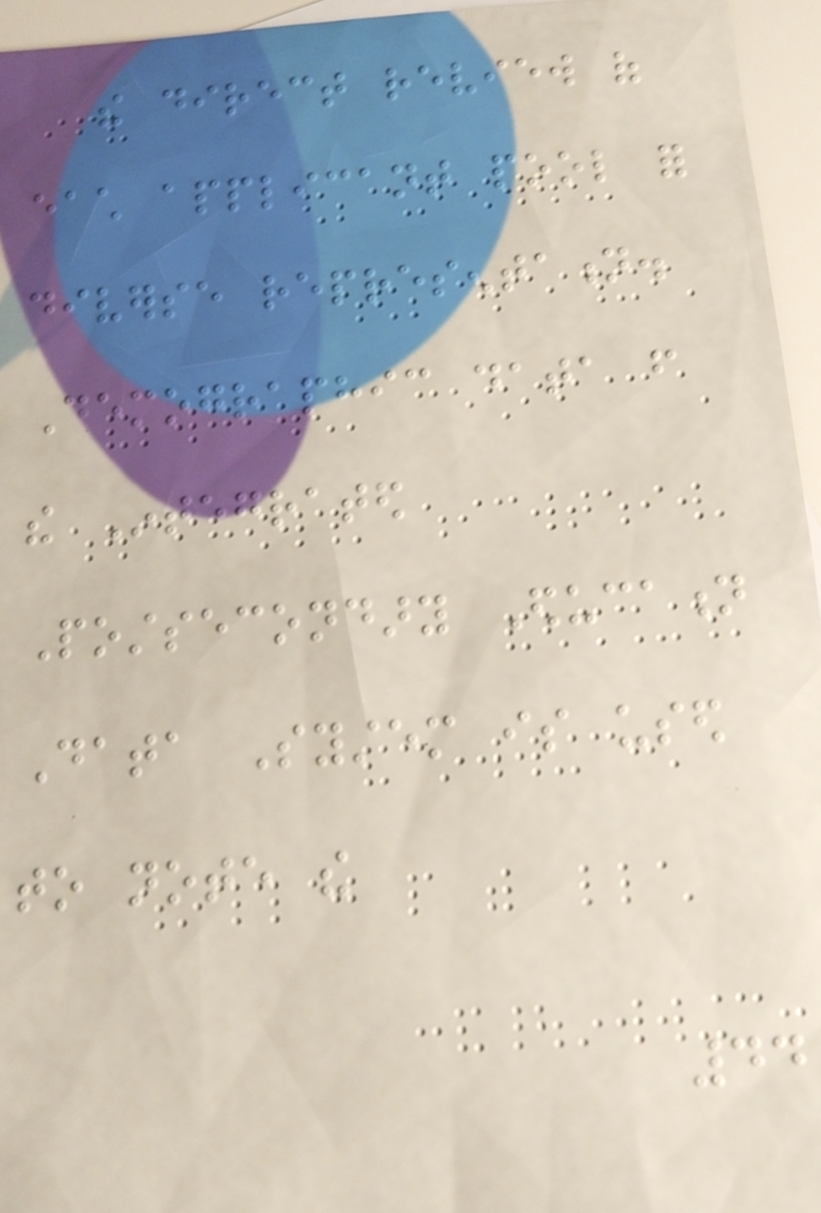the direct review of
each applicant pool for
diverse representation.
Demographic data from
the Integrated
Postsecondary Education
Data System is used
to note the
44
